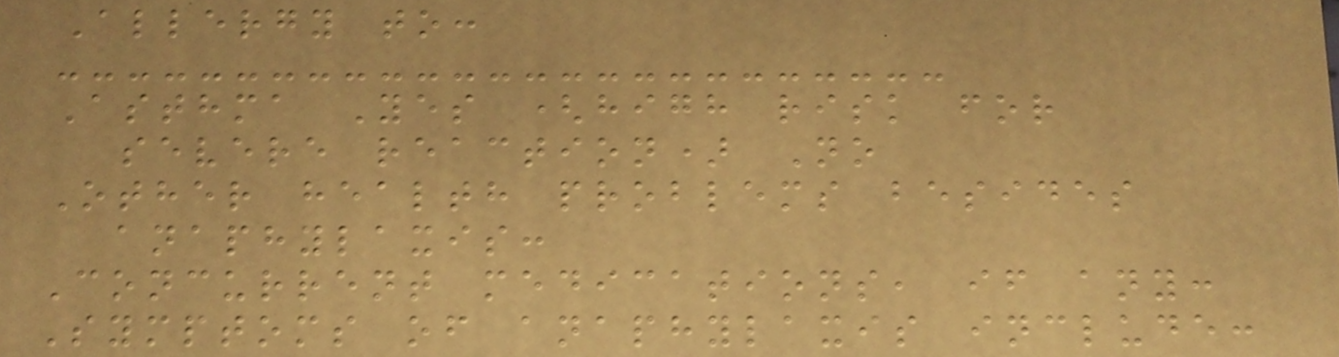Allergy to:
Asthma Yes (high risk for
severe reaction) No
Other health problems besides
anaphylaxis:
Concurrent medications, if any:
Symptoms of anaphylaxis include:
